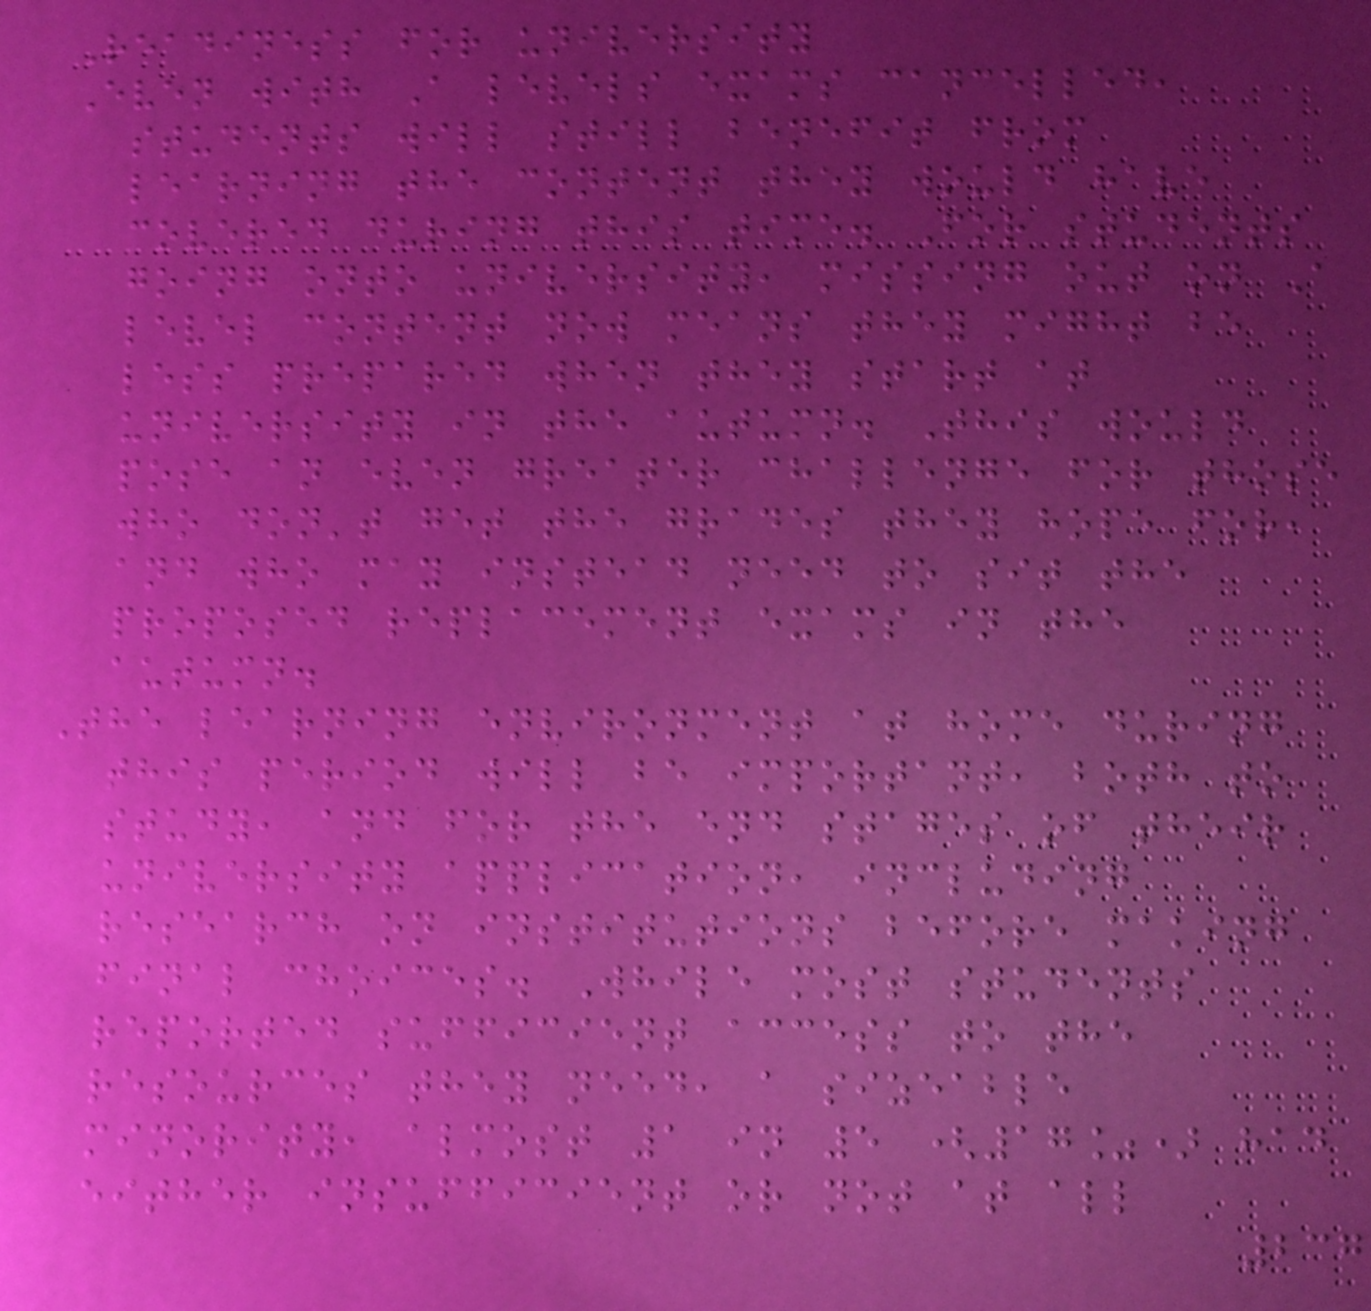Readiness for university
Even with A levels exams cancelled,
students will still benefit from
learning the content they would have
covered during this time. For students
going onto university, missing out on A
level content now means they might be
less prepared when they start at
university in the autumn. This would
pose an even greater challenge for those
who don't get the grades they hope for,
and who may instead need to sit the
proposed replacement exams in the
autumn.
The learning environment at home during
this period will be important, both to
study, and for the end stages of their
university application, including
research on institutions before making
final choices. While most students
reported sufficient access to the
resources they need, a sizeable
minority, almost 1 in 5 (17%) had
either insufficient or not at all
237
